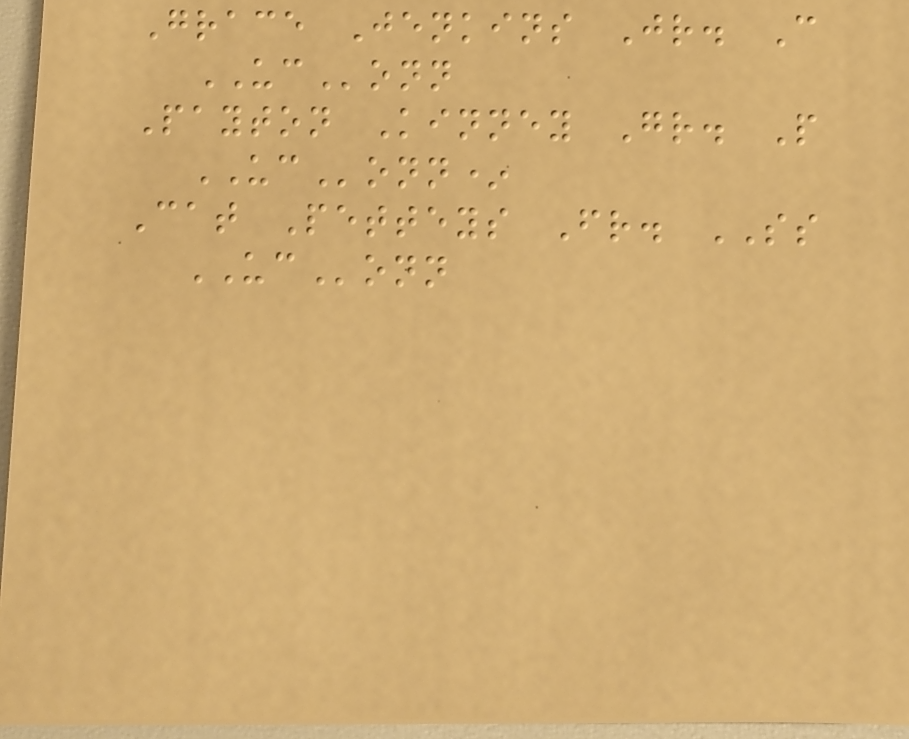Grace Jenkins Jr. C
UConn
Payton Kinney Gr. P
UConn*
Cat Petteys Fr. SS
UConn
